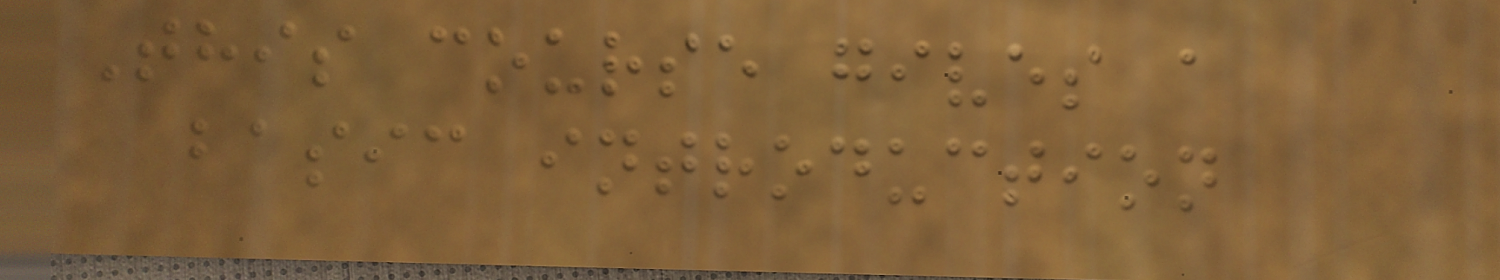This course gives a
basic introduction
